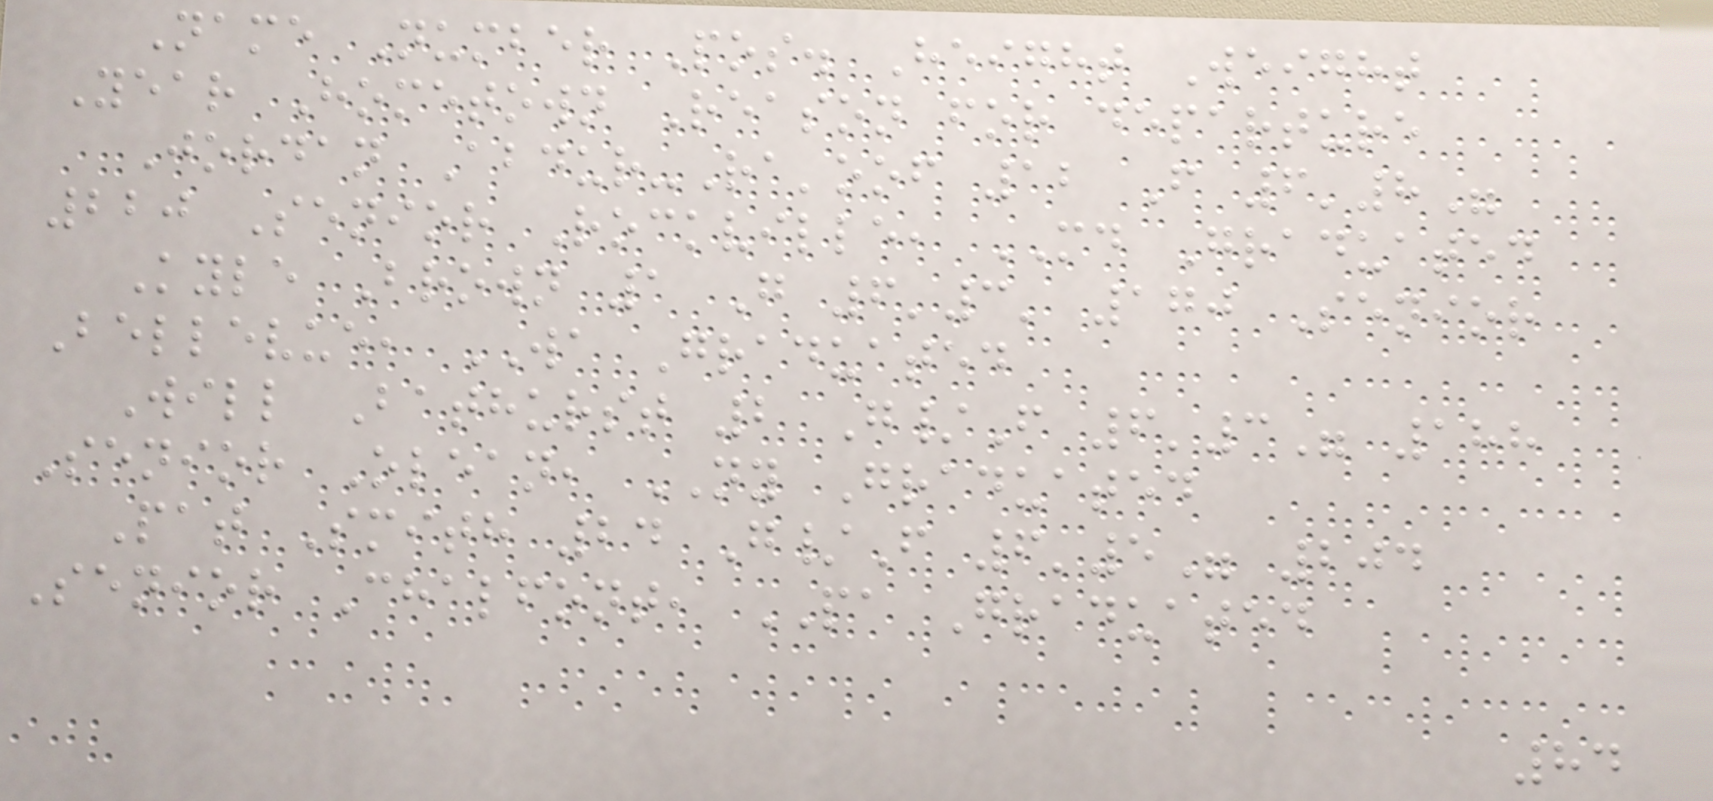Name Number Pos. Height Weight
Year Hometown Reason for departure
Jordan Abdur-Ra'oof 12 F 6'8"
220 Senior Rockville, MD Graduated
Kyle Brown 1 G 6'3' 170 Senior
Bellevue, WA Graduated
Will Bathurst 2 G/F 6'3" 188
Senior Olean, NY Graduated
Pat Smith 24 G/F 6'5" 204
Senior Chalfont, PA Graduated
84
